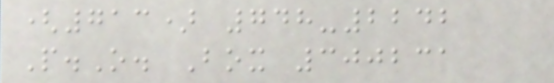(713) 748-2242
P.O. Box 300231
